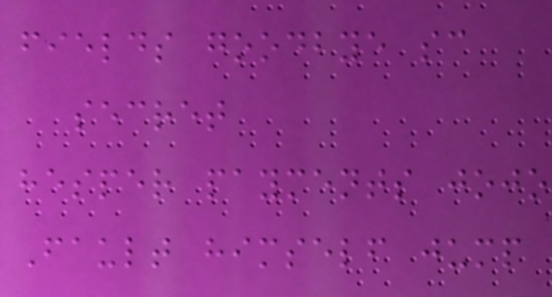fields goodbye sc
secret
hesper payments jojo
Fault himself jump
